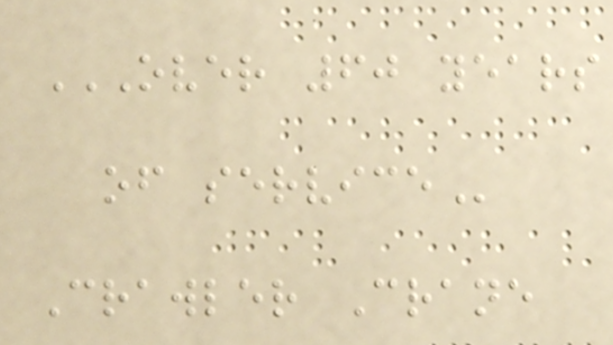OVER 60 YEARS
OF SERVICE
Crawler Crane
